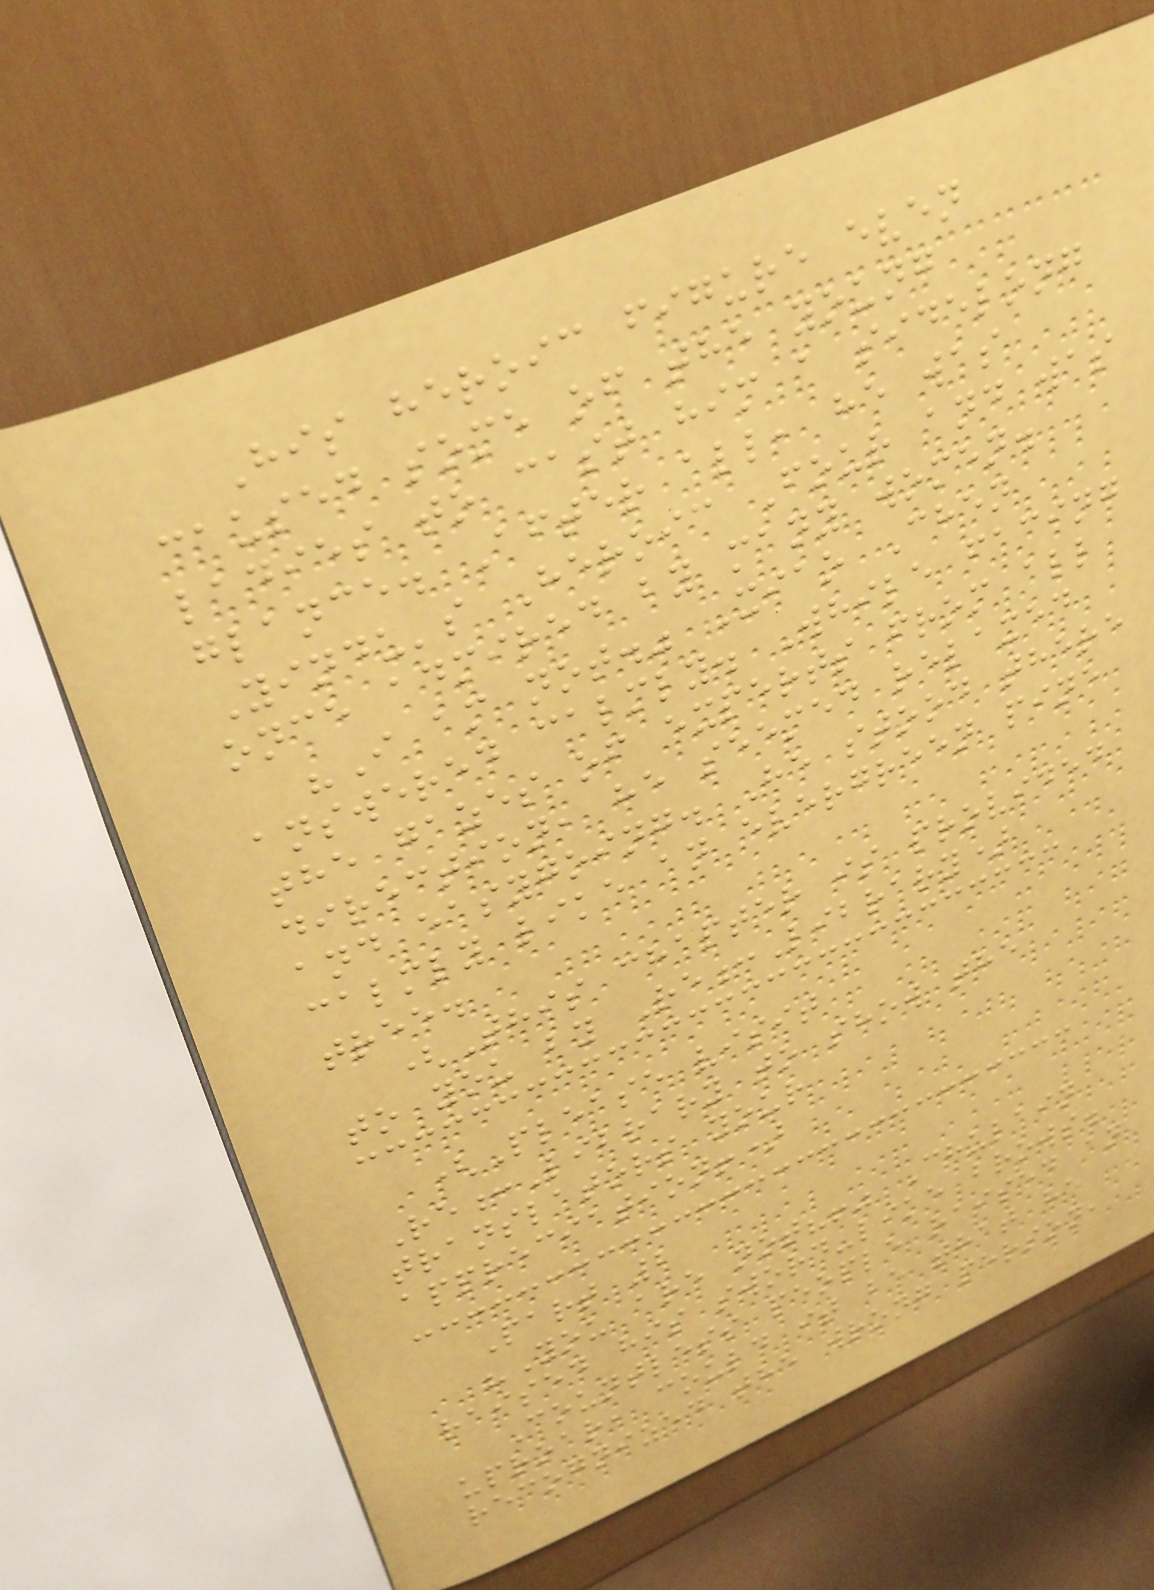His heroic figure even
caused some of the young
ladies to cast him a sidelong
glance. After all, he was
Yindu's Heroic Four and was
once admired by many women.
"I am not." Xiao Chen
answered calmly. While facing
the gazes of experts from all
direction, he seemed relaxed
and easygoing. He stood there
calmly like an evergreen pine
tree.
(This chapter is provided
to you by Re:Library)
(Please visit
Re:Library to show the
translators your
appreciation!)
Part 2
"You are not?!" Chulain
raised his sword-like brows.
Countless people raised an
uproar, could it be that he
recognized the wrong person,
